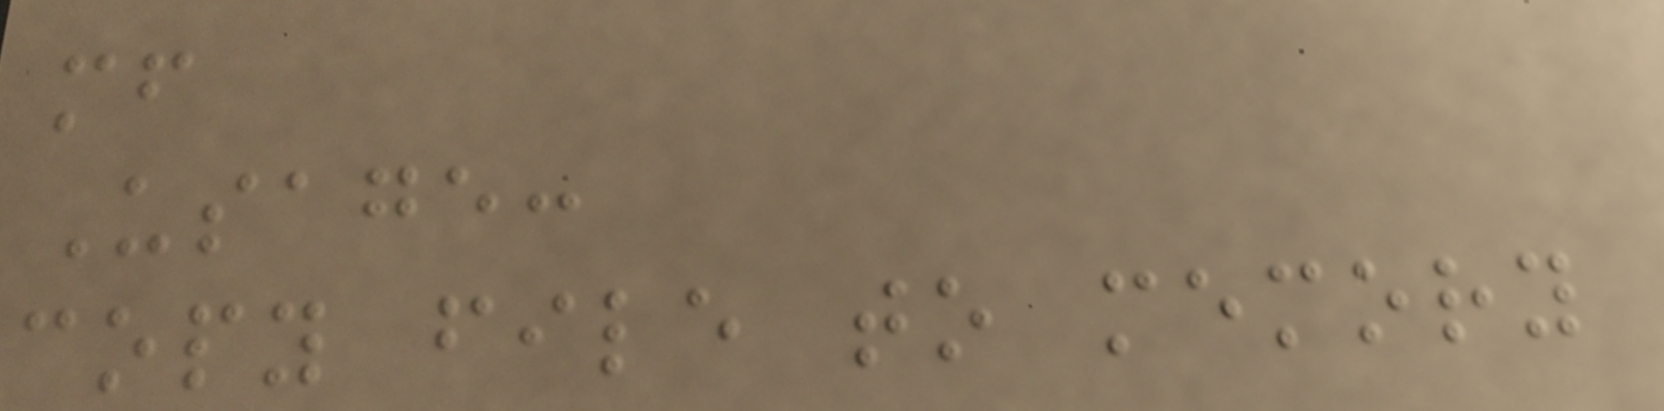mf
Usage:
copy file to memory
